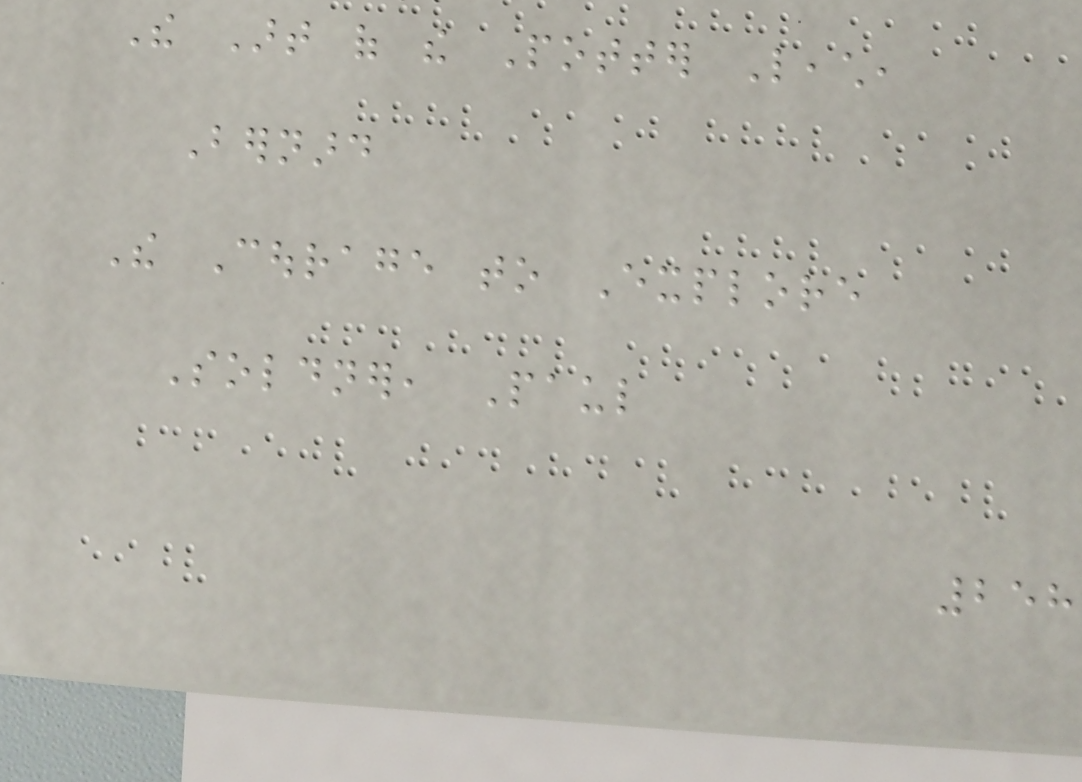The Art of the Potter Leach,
Bernard
The Courage to Explore
Soldner, Paul
258
